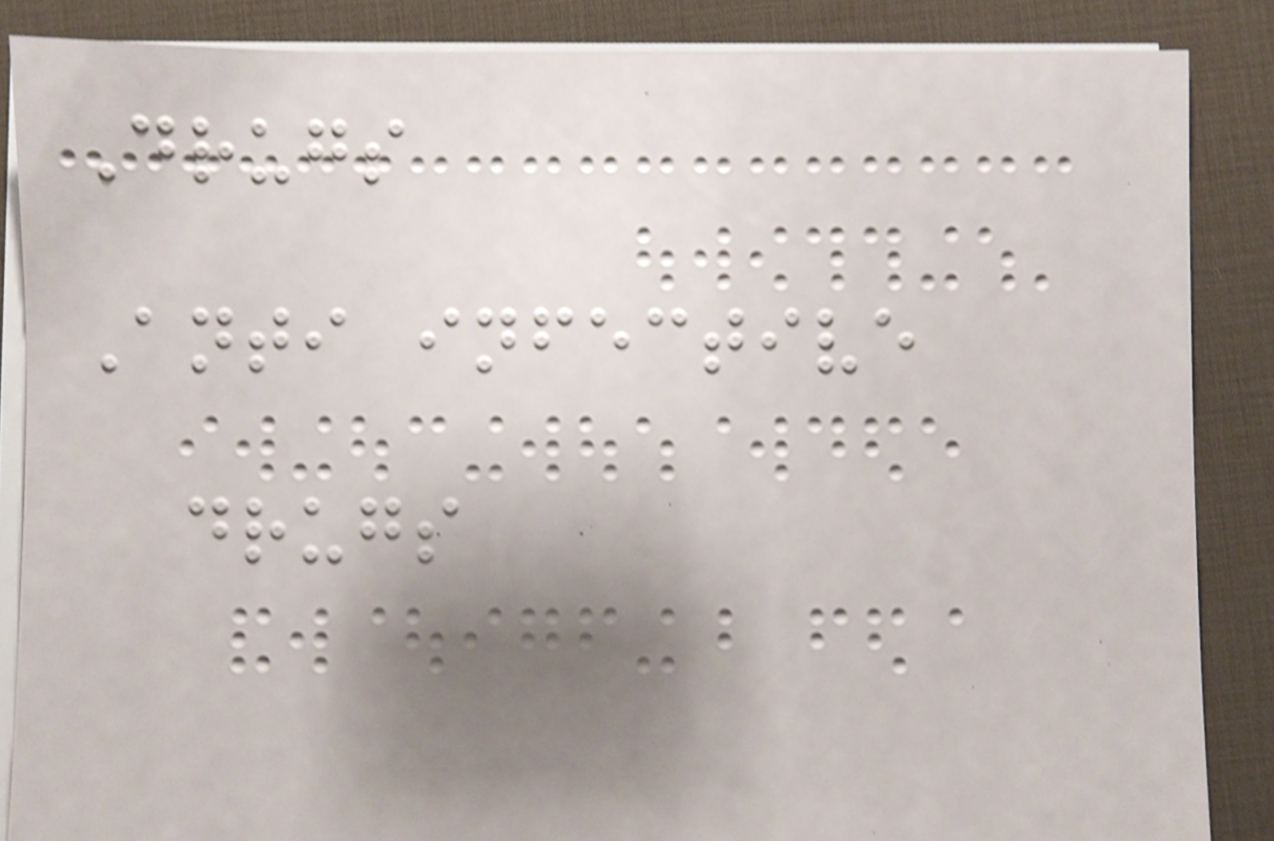Drugs
Anti infective
drugs
